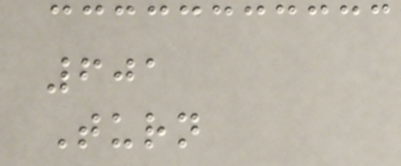601
Turn
